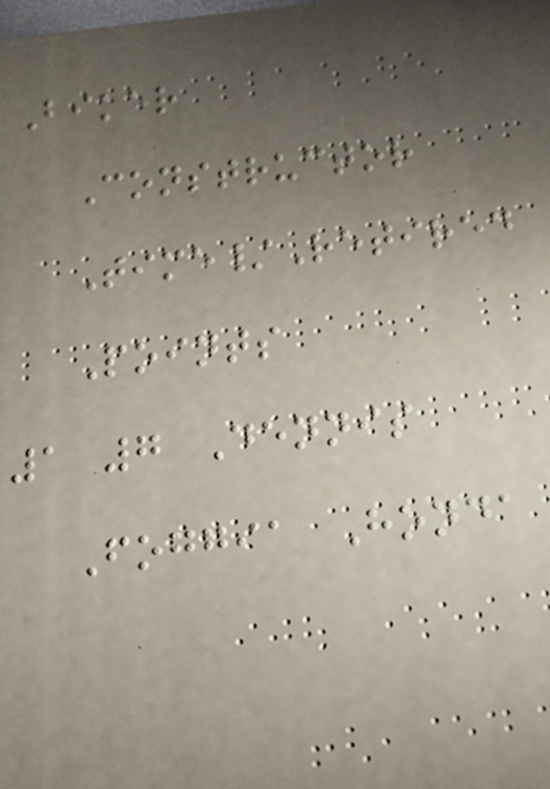Biker
Constructor
Time/Retired
Points
1 7 Dennis
Foggia Honda
